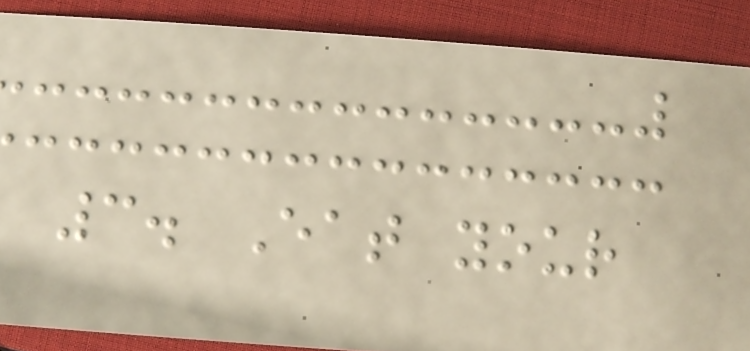3. Eat your
